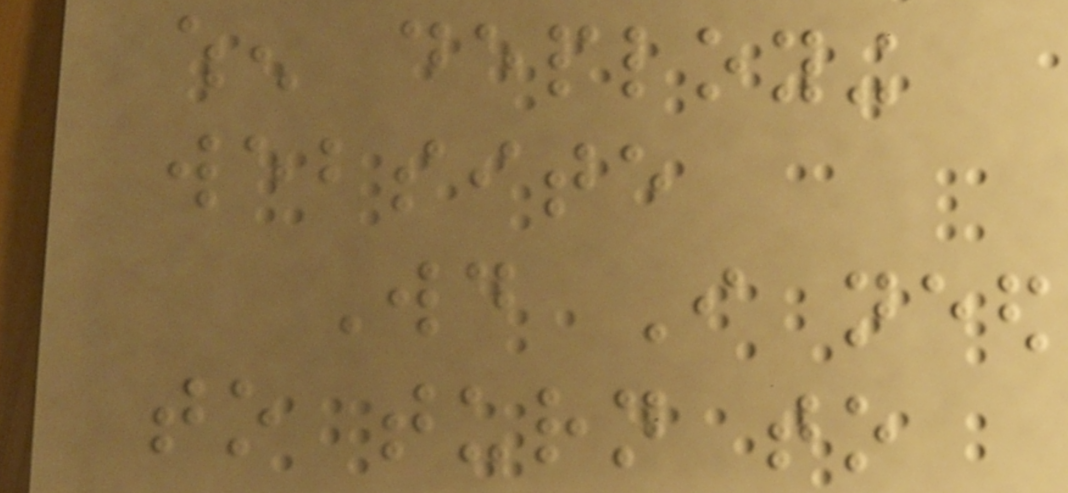when deploying
website
Would I need
to turn to
